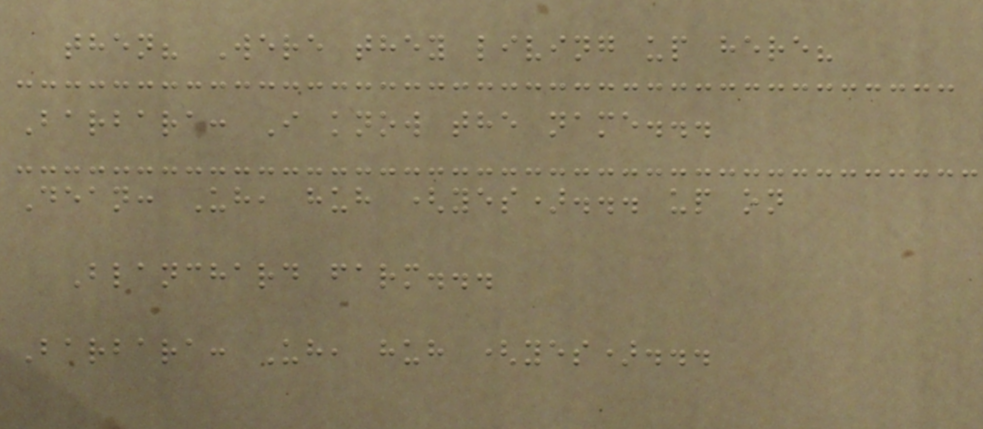then? Were they living up here?
Barbara: I know the name...
Dean: Uh, huh (yes)... up on
Blanchard farm...
Barbara: Uh, huh (yes)...
